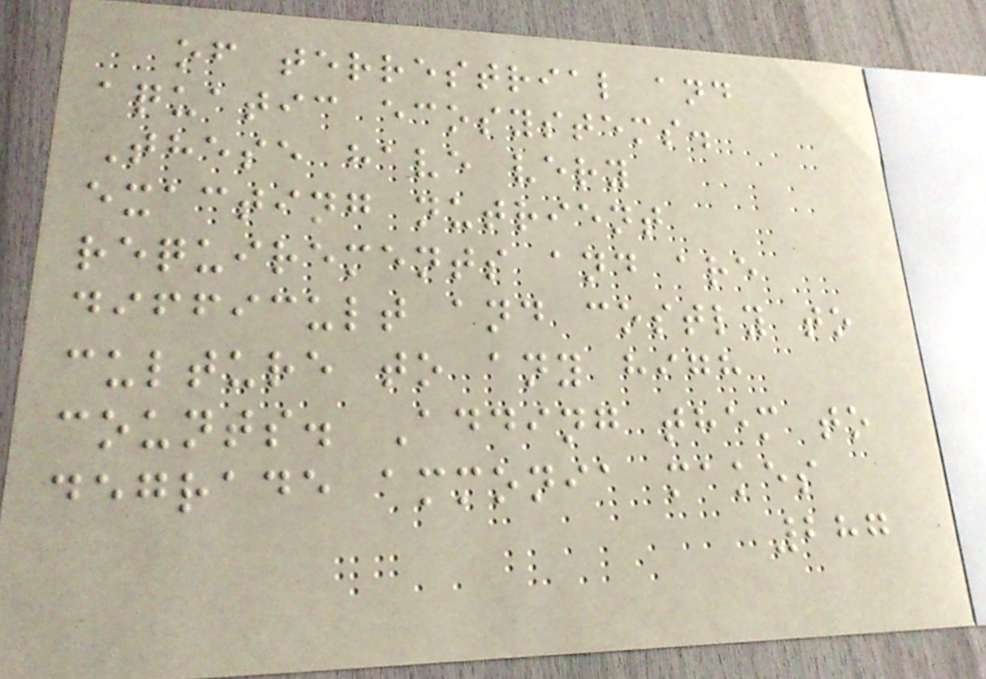of terrestrial and
aquatic ecosystems.
These have very
exacting nutrient
requirements and are
difficult and costly to
culture to any high
counts. Adding them to
degrade ammonia makes
287
